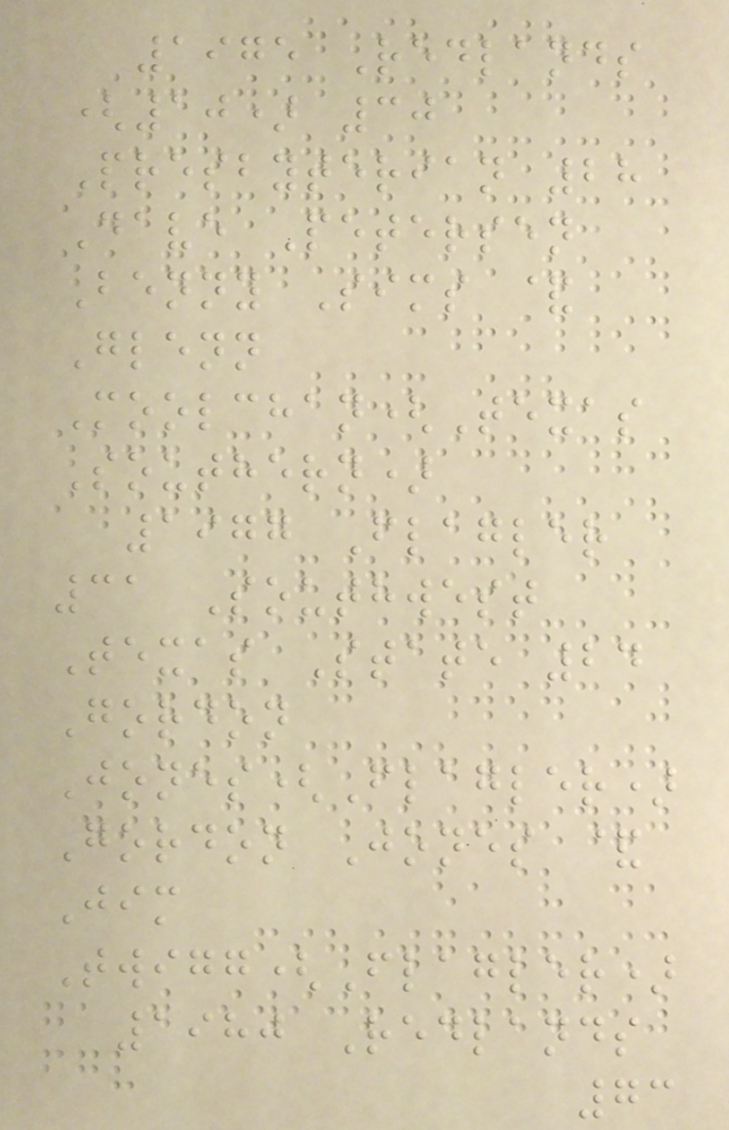1975 Redlands
(10) 30
Presbyterian 28
Dave Petersen
Benny Sims &
Glenn
Moolchan(Texas
Southern)
1977 Flagler
31 Southwest
Texas State 24
Gordon
Jones(Flagler)
Gordon Jones &
Jim
Twigg(Flagler)
1980 Redlands
73
